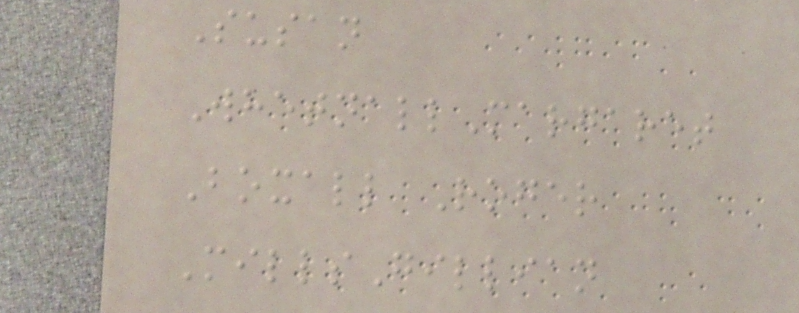Susan
WhetnallMargaret
Boxall Roger
MillsGillian
